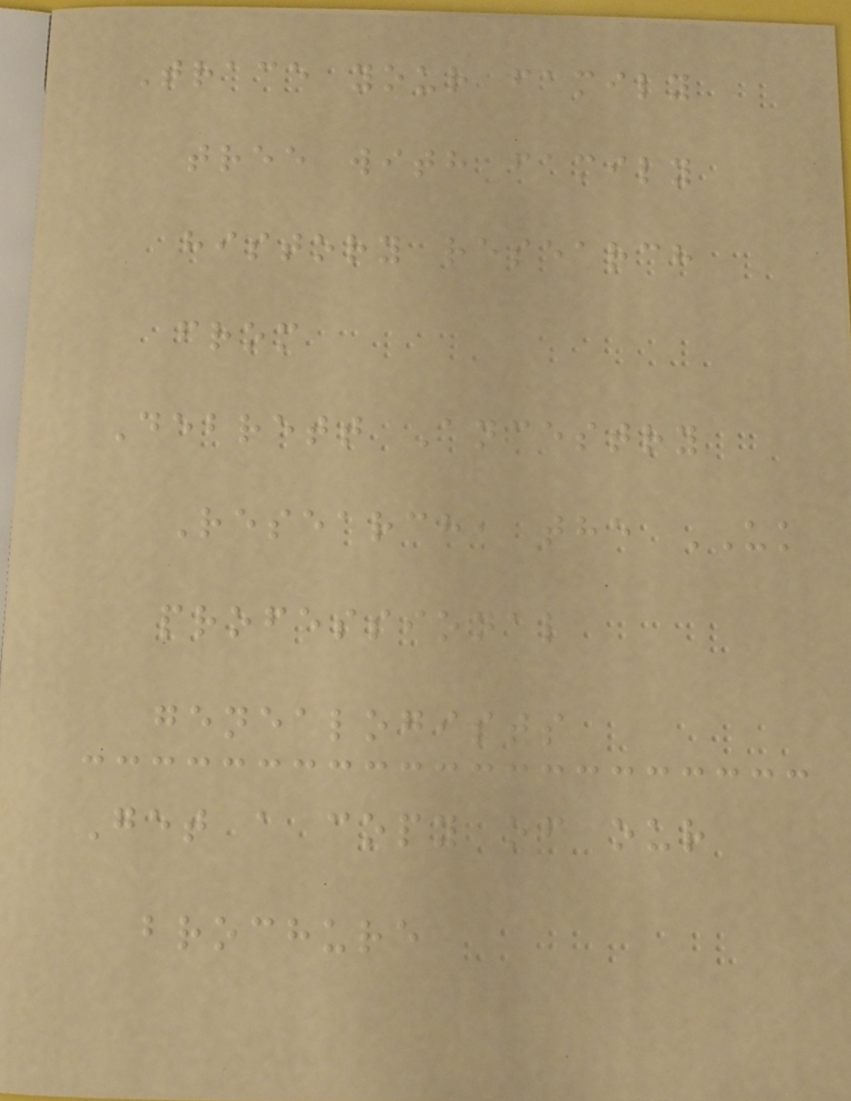Trace your family
tree with family
history research
from
Debrett Ancestry
Research, the UK
professional
genealogists
Get a copy of our
brochure
